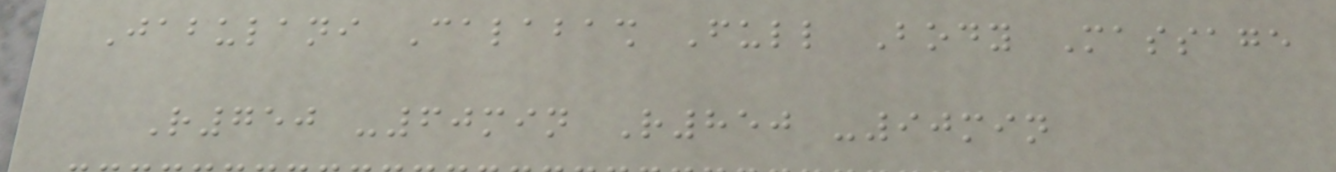Jabulani Calabash Full Body Massage
R750 -60min R850 -90min
